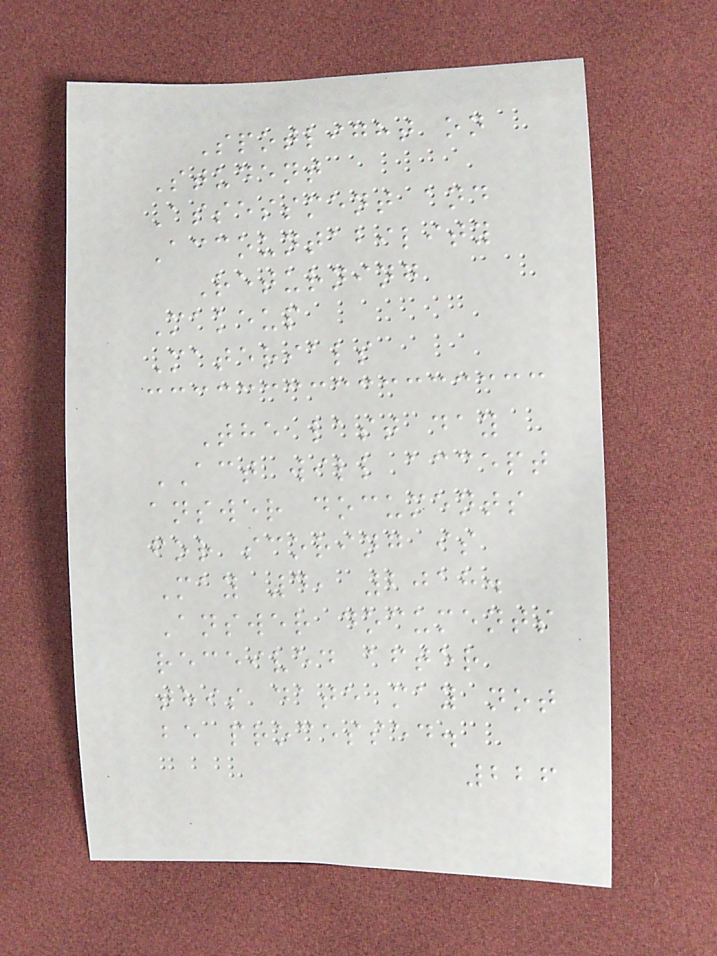Spotlight on
Student
Assessment and
Accountability
Returning
Makeup
Materials
The last day
ACT will accept
answer documents
for scoring is
May 4, 2018.
Answer documents
received after
this date may not
be processed.
226
